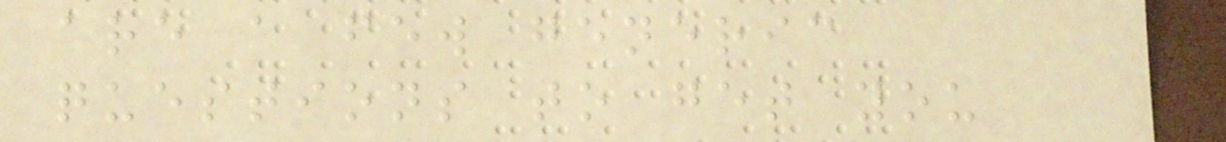are a few generic
questions to get you
